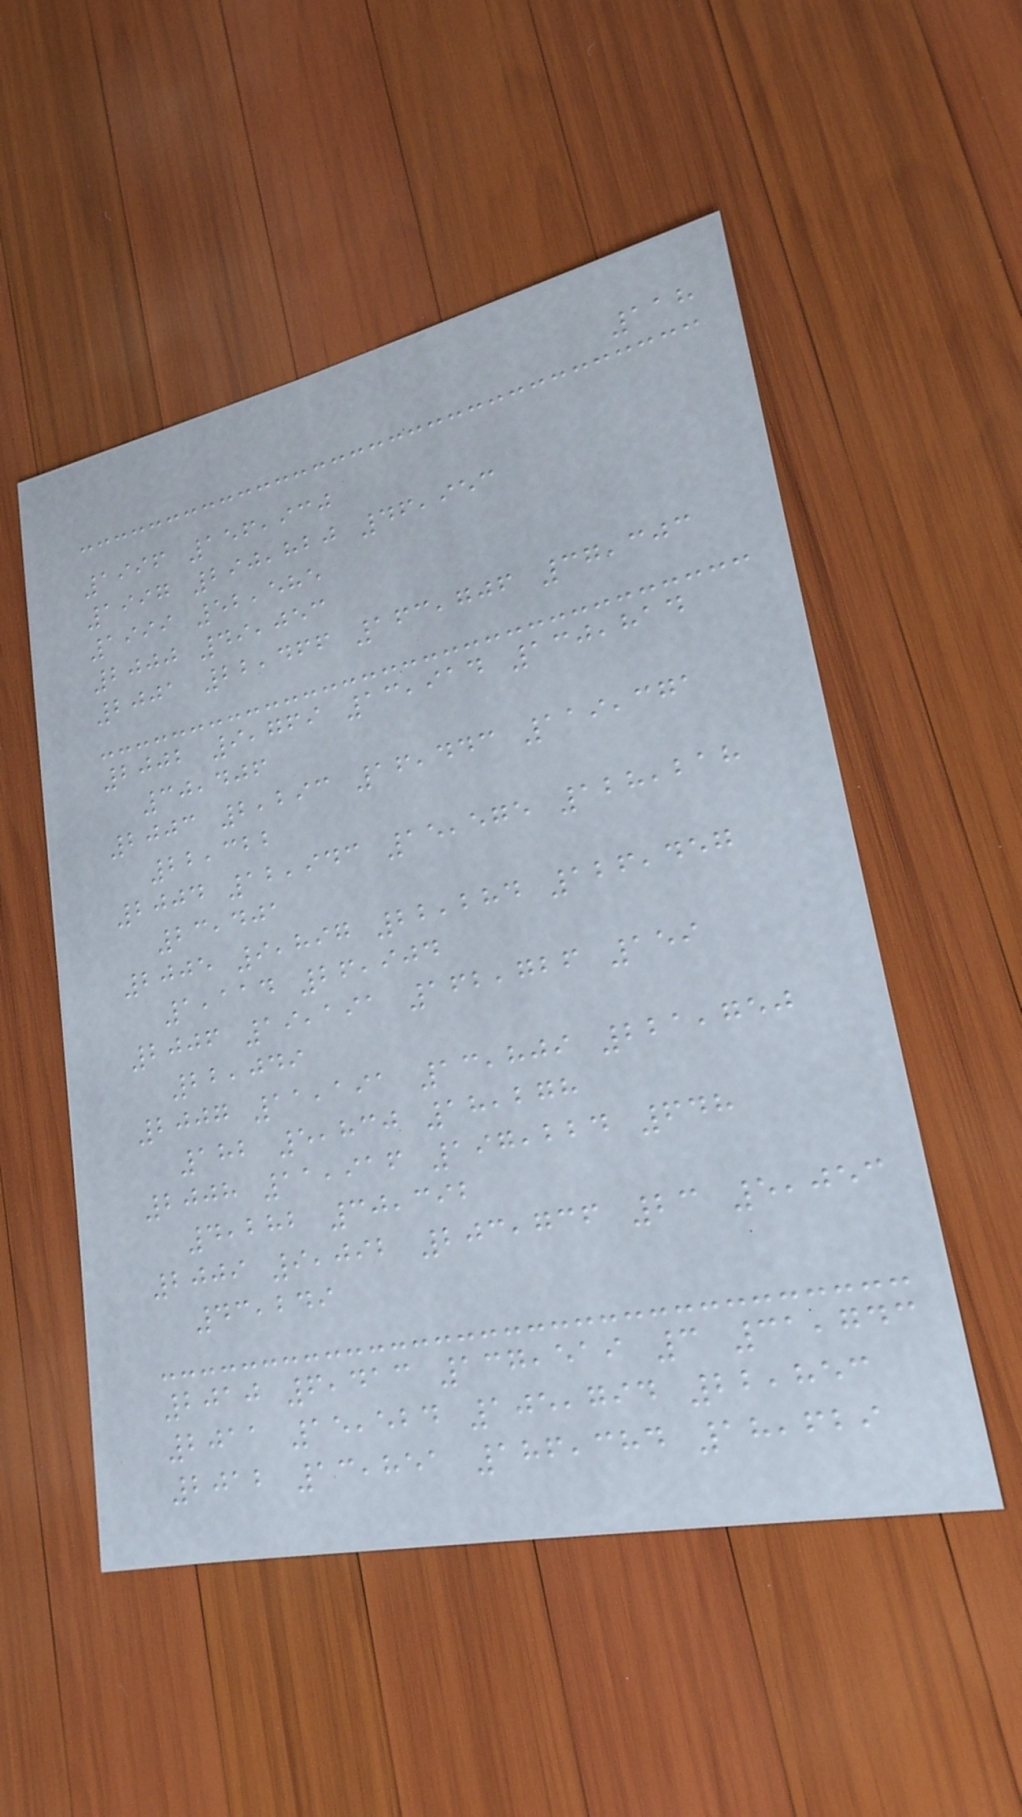118
1996 156,930
1997 290,820 46,953
1999 52,585
2000 49,053
2001 22,466 163,706 37,303
2002 9,769 13,914 130,814
30,406
2003 2,293 16,443 119,371
22,322
2004 12,943 15,575 128,218
23,401
2005 9,897 22,284 126,457
1,114 26,904
2006 19,191 162,726 159
22,049
2007 11,191 13,809 221,750
182 5,830 18,278
2008 11,916 197,224 648
4,282 30,392
2009 9,092 203,736 23 5,053
43,249
2010 6,413 137,519 3 31,743
2011 15,524 105,794 22,853
2012 13,851 186,384 18,629
